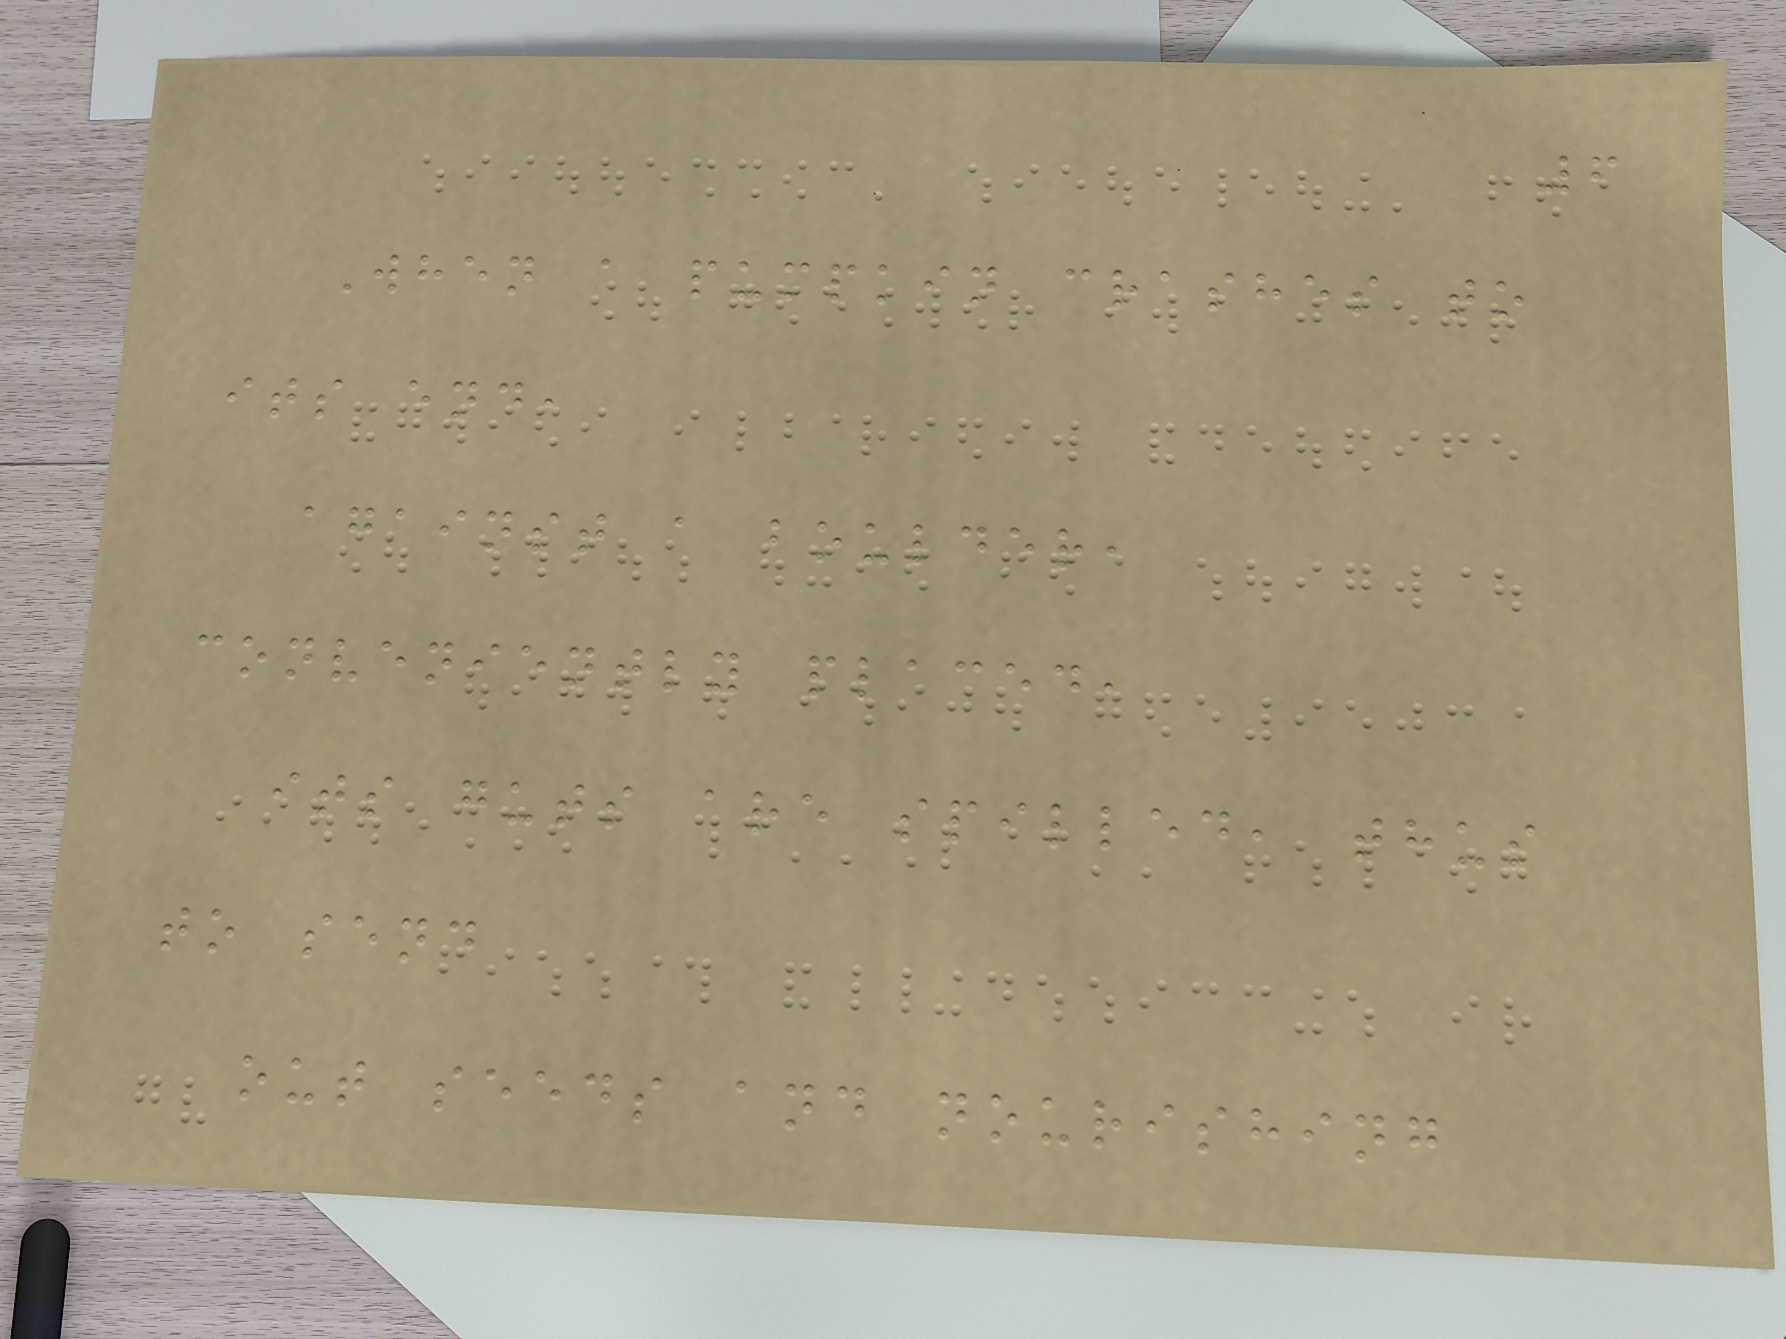6
When a pumpkin crashes to
its end,
against a boulder,
conveniently placed,
its guts are spilled, thus
to send
out seeds and nourishing
